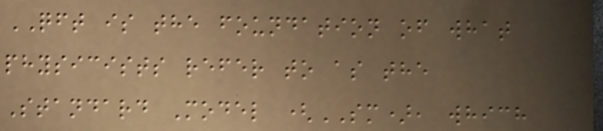QFT is the foundation of what
physicists refer to as the
Standard Model (SM), which
